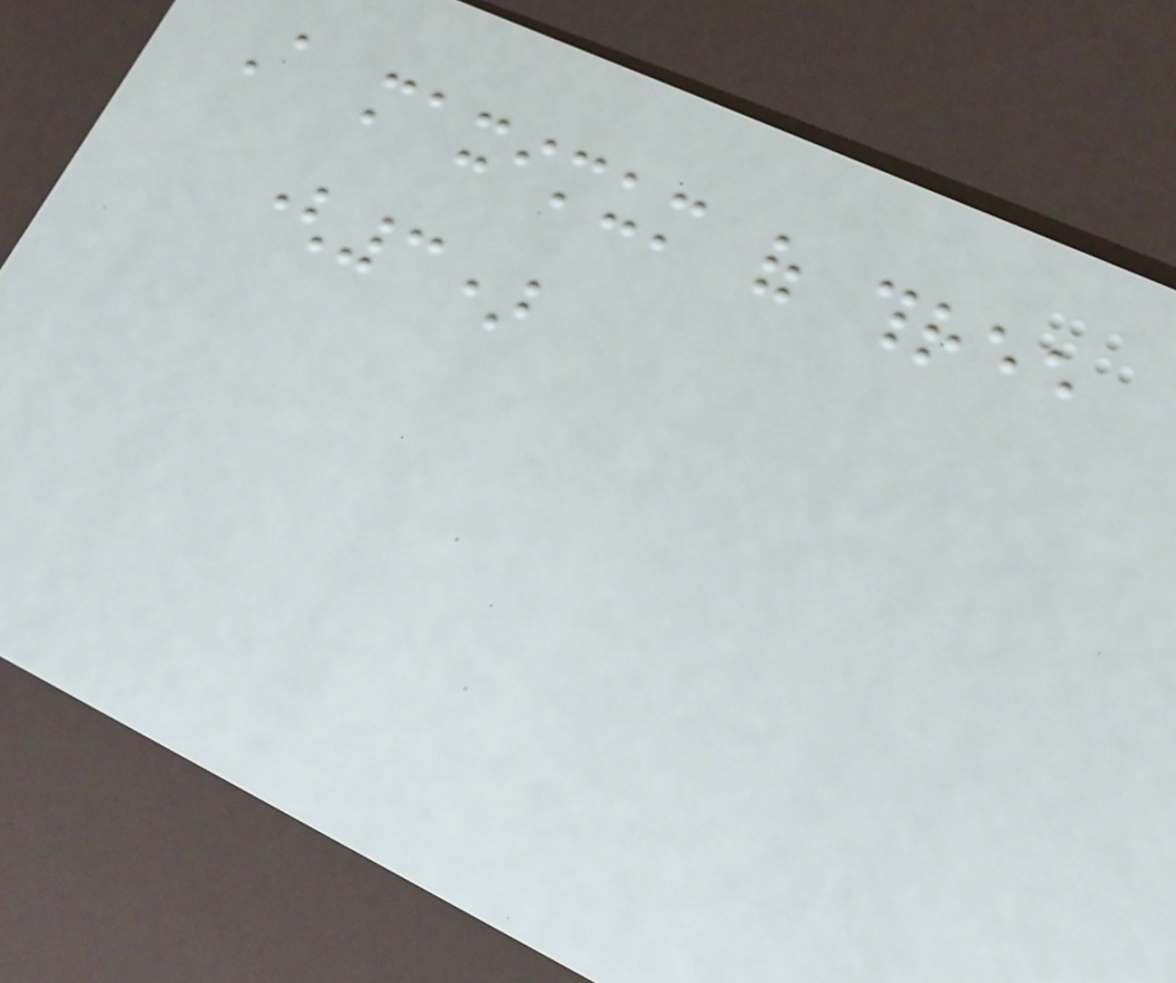A maximum of three
(3)
